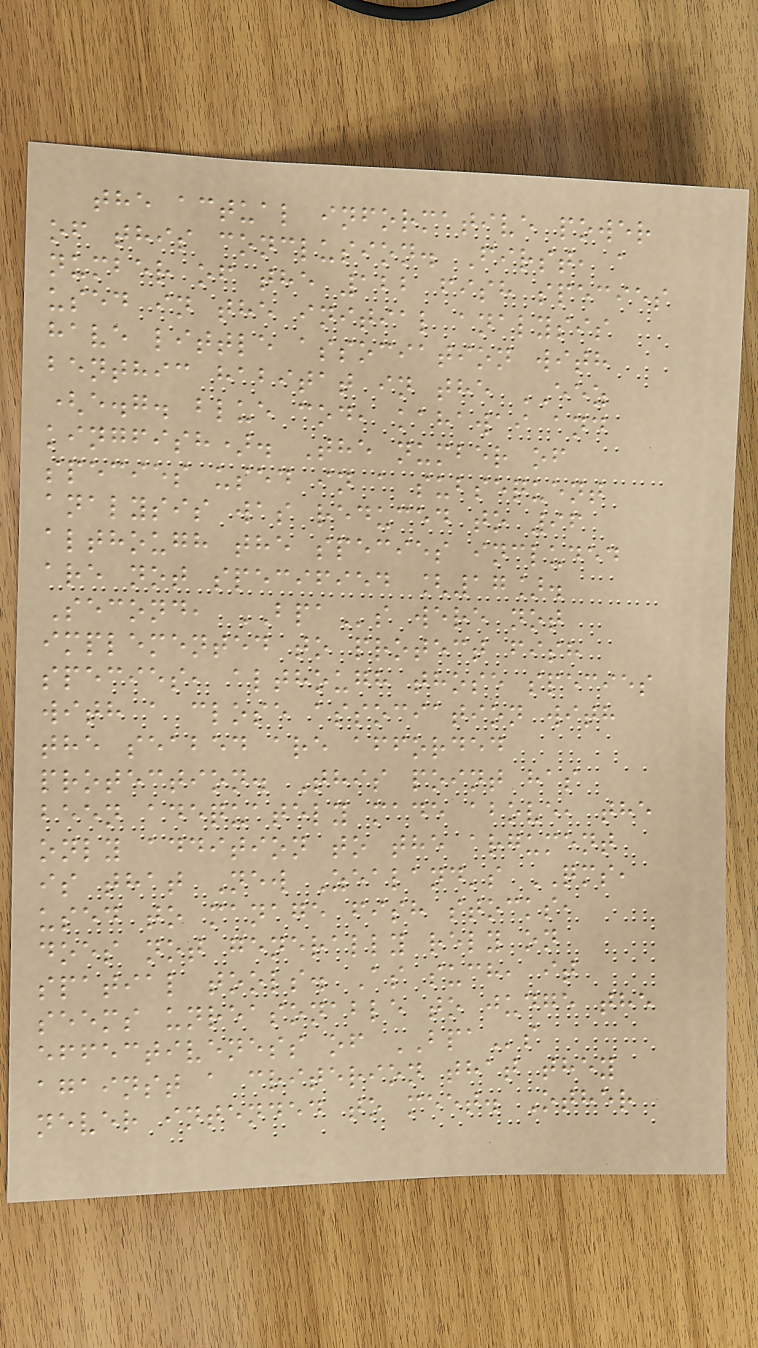the actual informative power
of this conclusion. First, a
number of the 122 fish species
used in the initial analysis
have little association with
benthic habitat in the EEZ
(e.g. blue cod, kahawai and
kingfish). The number of
species used in a subsequent
analysis was reduced to 96
although the species included
are not specified [17].
Second, BPAs were not
implemented to protect fish
species, although those species
with a close association with
the seabed are afforded
protection. This point has
been adequately made above, the
only addition to the argument
is that New Zealand's QMS,
used to manage fish stocks,
does not generally rely on
spatial tools. As such, it
seems unreasonable to judge the
effectiveness of BPAs
against a criterion that they
never intended to meet. Other
